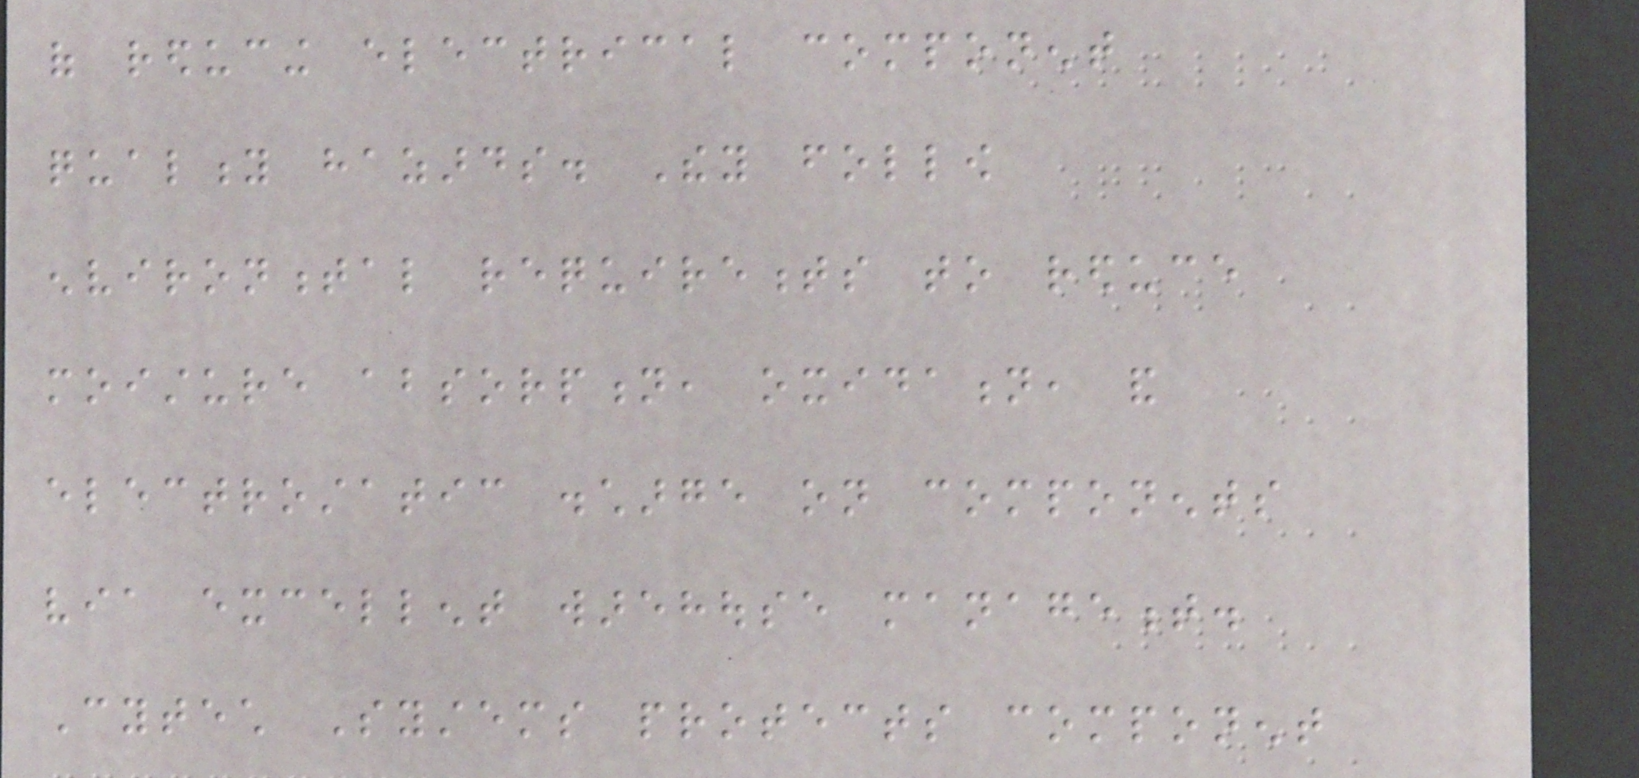of reducing electrical component
quality hazards. They follow
environmental requirements to reduce
moisture absorption, oxidation, and
electrostatic discharge on components
via excellent warehouse management.
Cytech Systems protects component
